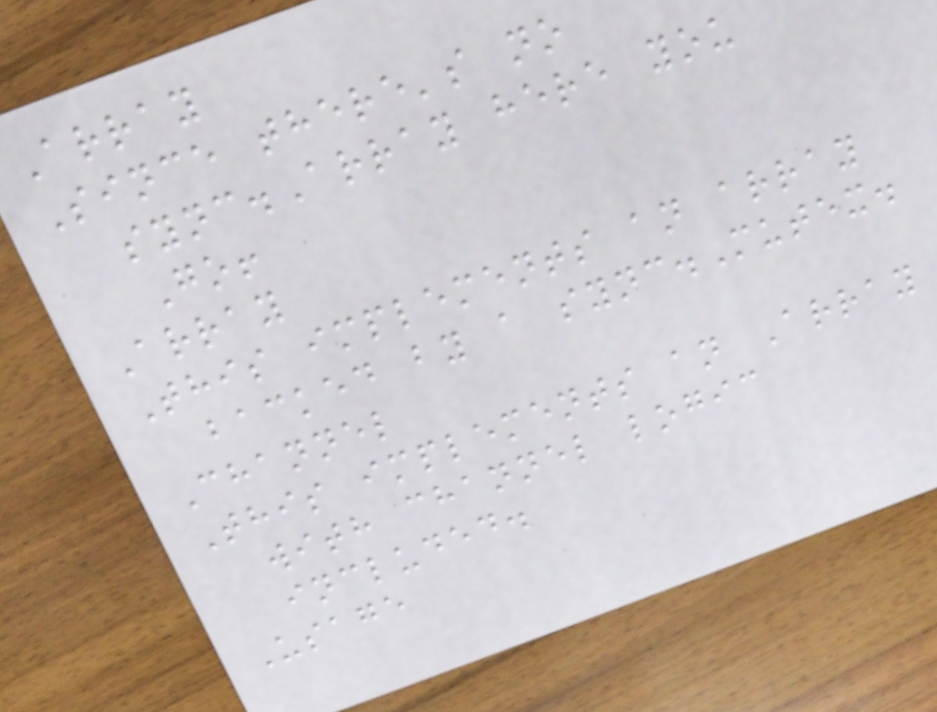Array
Since there's no
sync.Array here you
Go!
Array
This implements an array
backed by a sync.Mutex.
Channel
This implements an Array
with channel logic
included.
Usage
